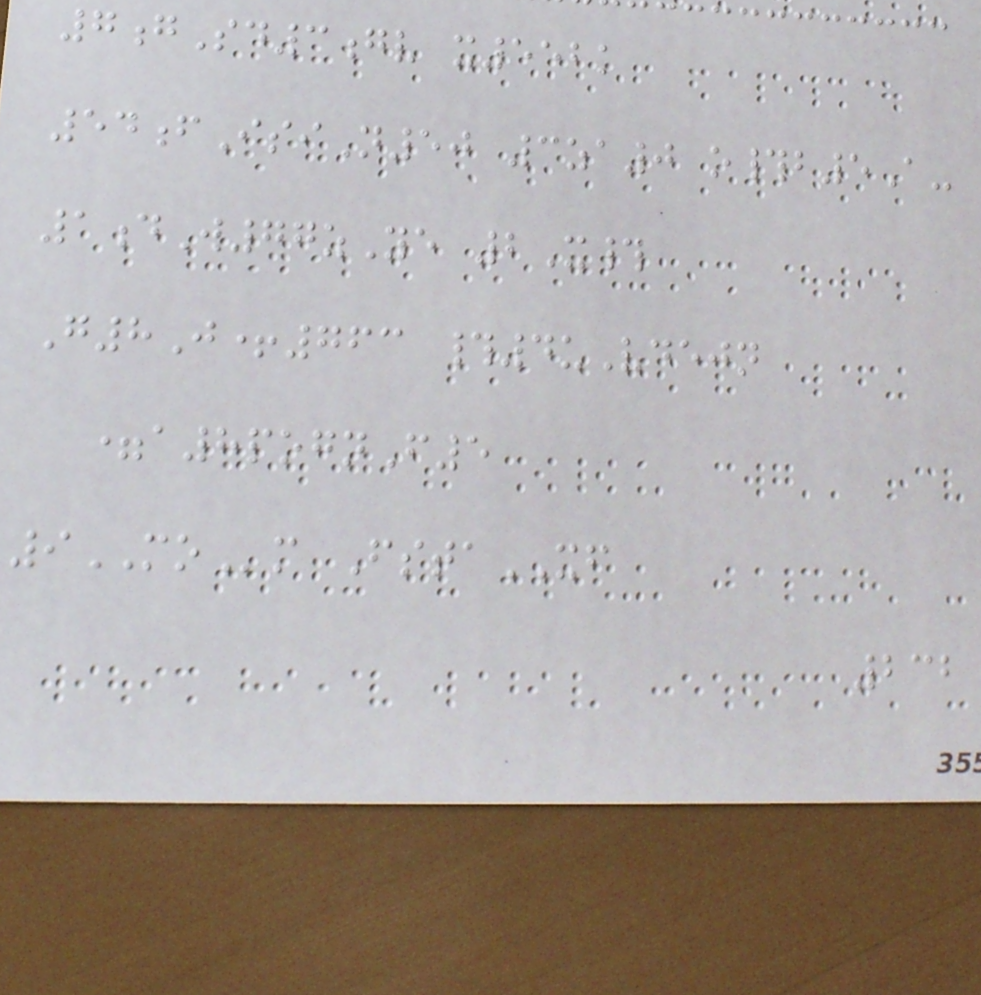7gSd3gv x552k
54fIsiN50 3za0 o#b5A-
1dW77zYe 2X#
G8J+763 #4uVdejn
=a8pognF5
9MOm FstaXF
232
